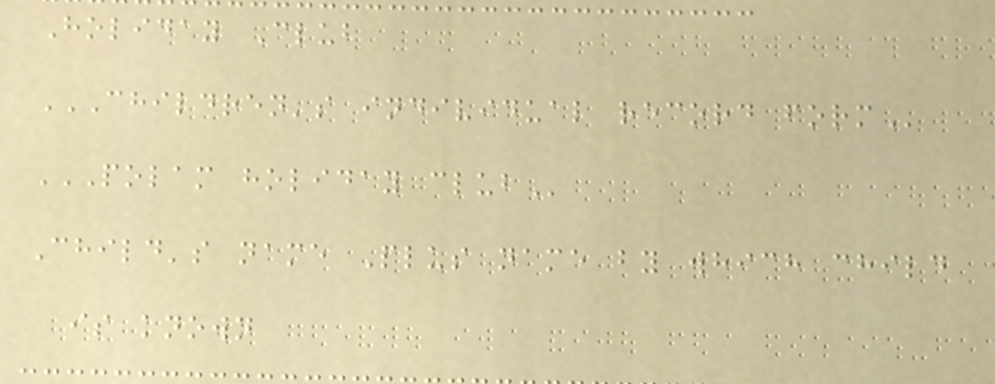Holiday Club
CHILDREN'S INDIVIDUAL RECORD FORM
POLAM HOLIDAY CLUB
Child's name Plus name by which child
is known
